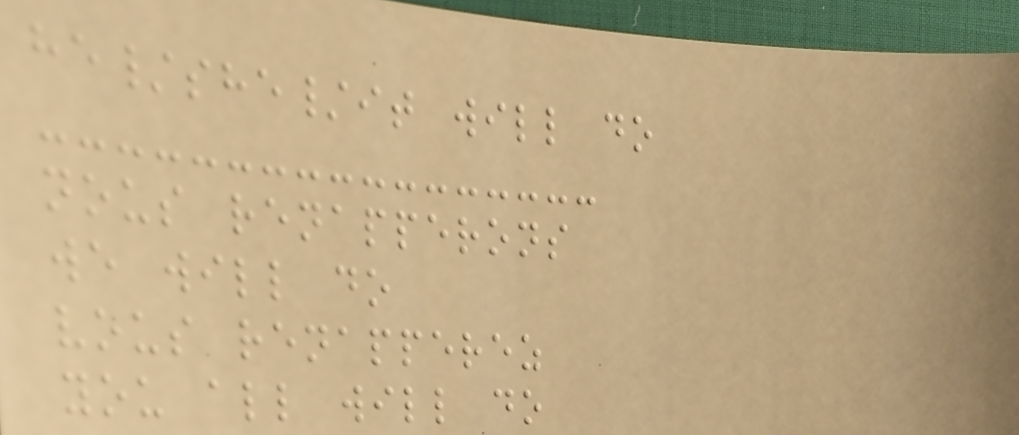he/she/it will do
nous renapperons
we will do
vous renapperez
you all will do
